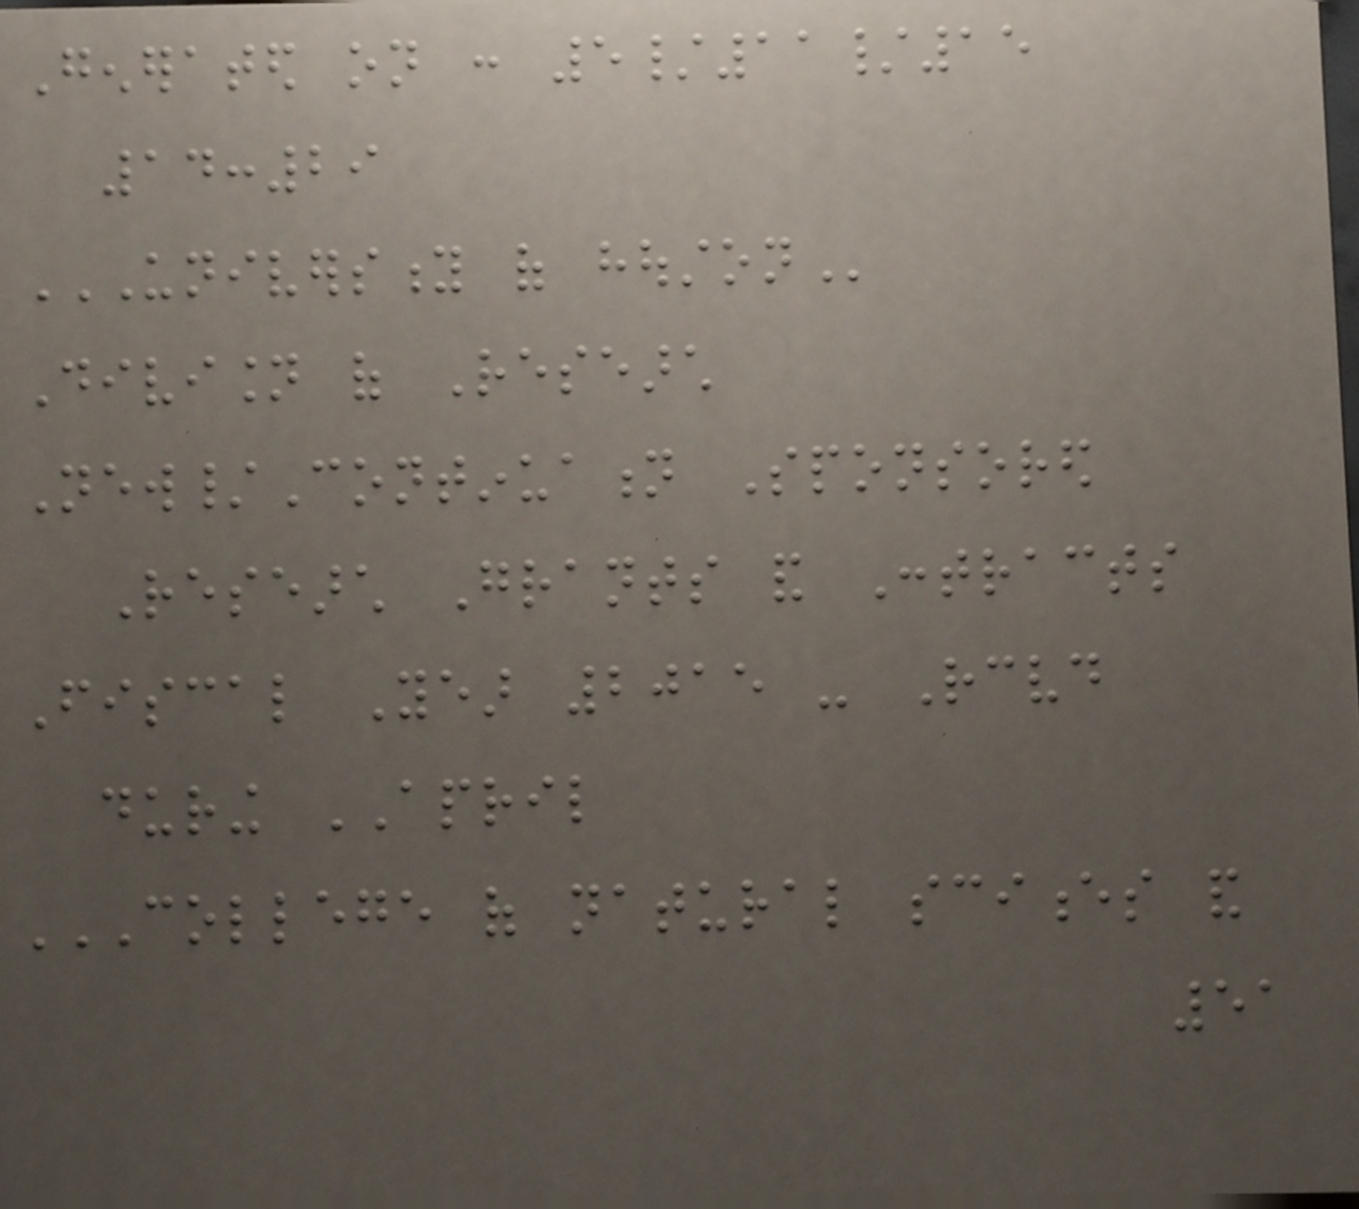Generated on : 5/11/15
14:29
UNIVERSITY OF HOUSTON
Division of Research
New/Continuation Sponsored
Research Grants and Contracts
Fiscal Year 2015 - Received
during APRIL
COLLEGE OF NATURAL SCIENCES AND
51
